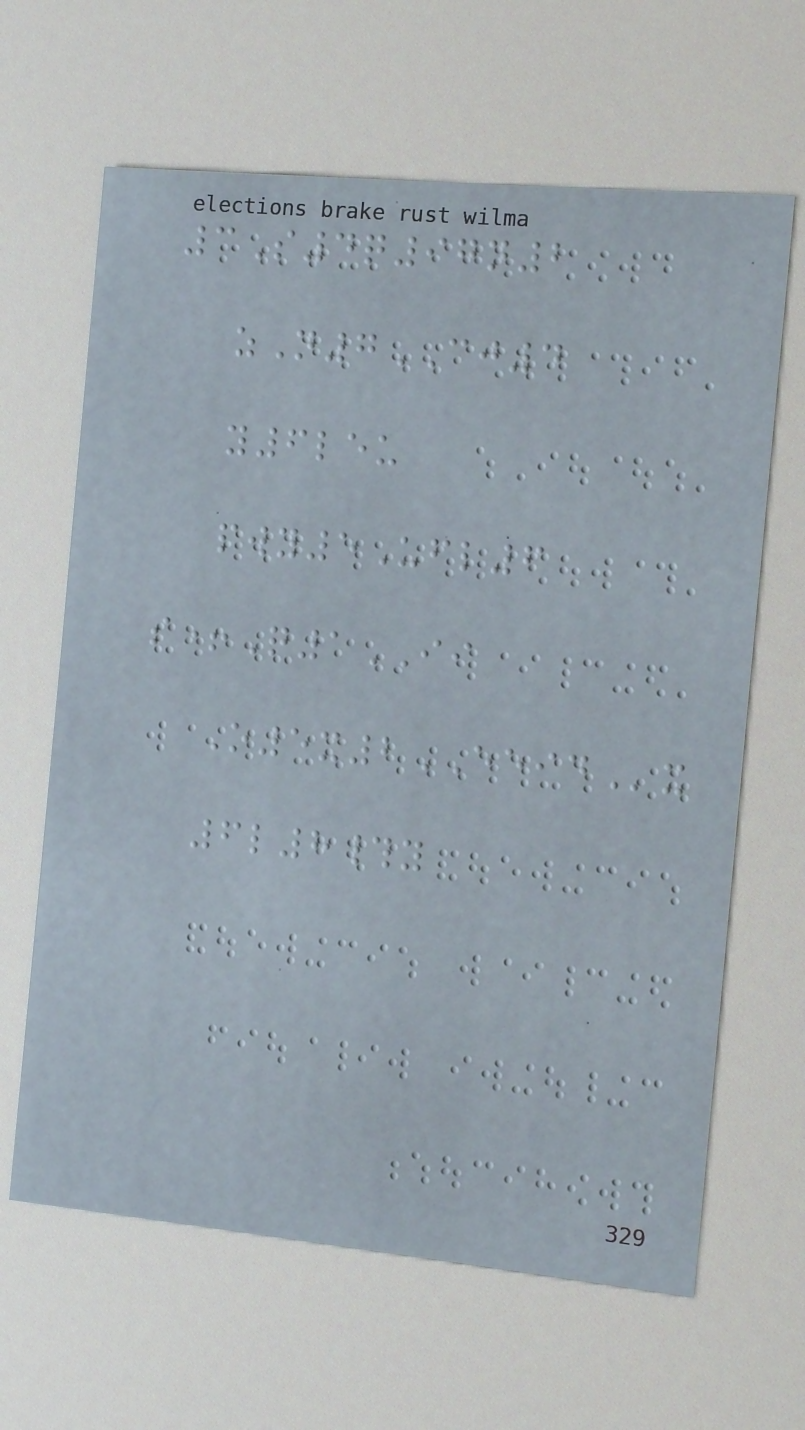3S4q97n2
zN7CJ4
y6leu
pwy5Ufl6
s+Q1II
O5x2EEIDx
6l8#y
